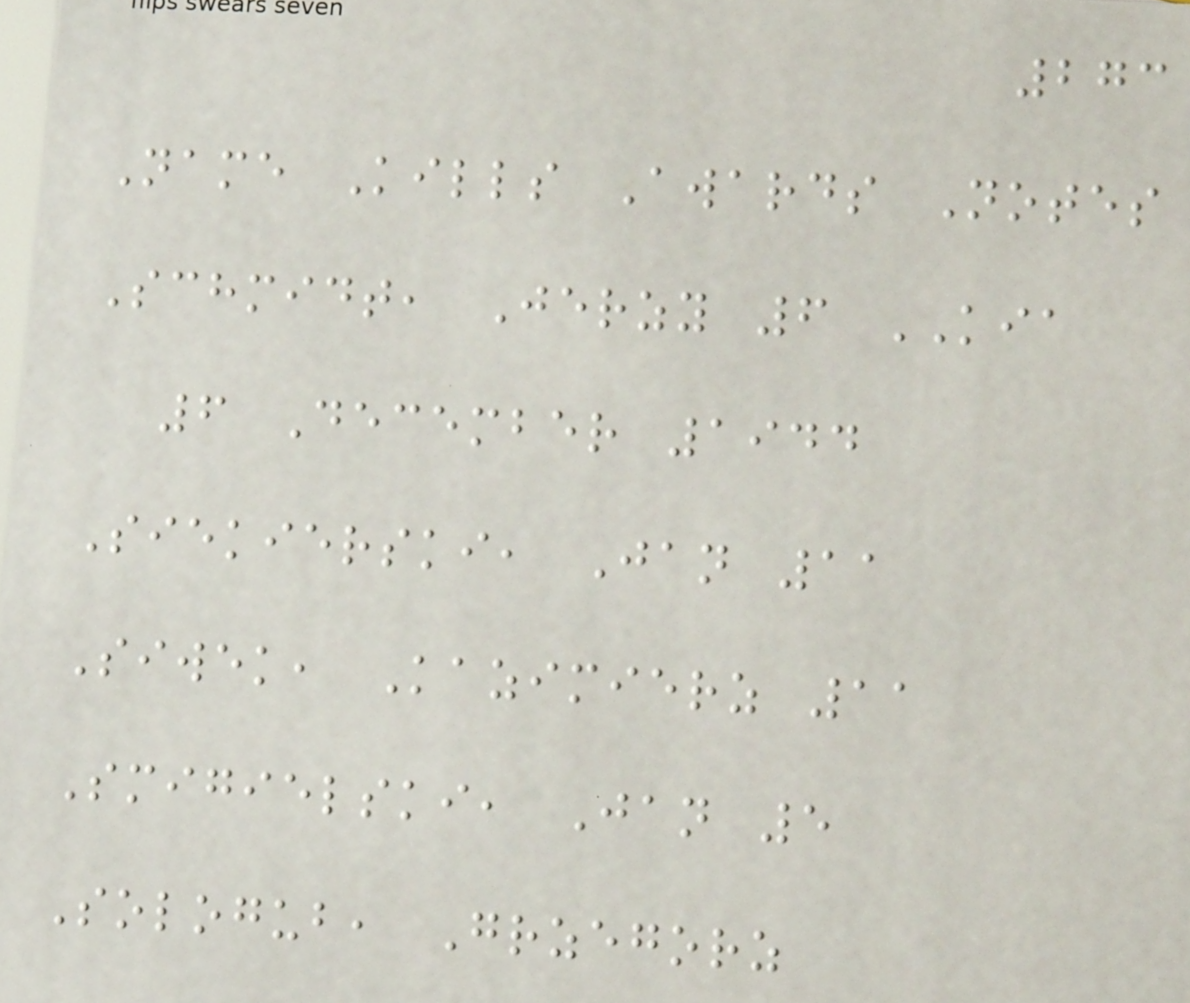273
Name Kills Awards Notes
Schmidt, Jerzy 6 KIA
6 December 1944
Siekierski, Jan 11
Siwek, Kazimierz 11
Smigielski, Jan 5
Sologub, Grzegorz
